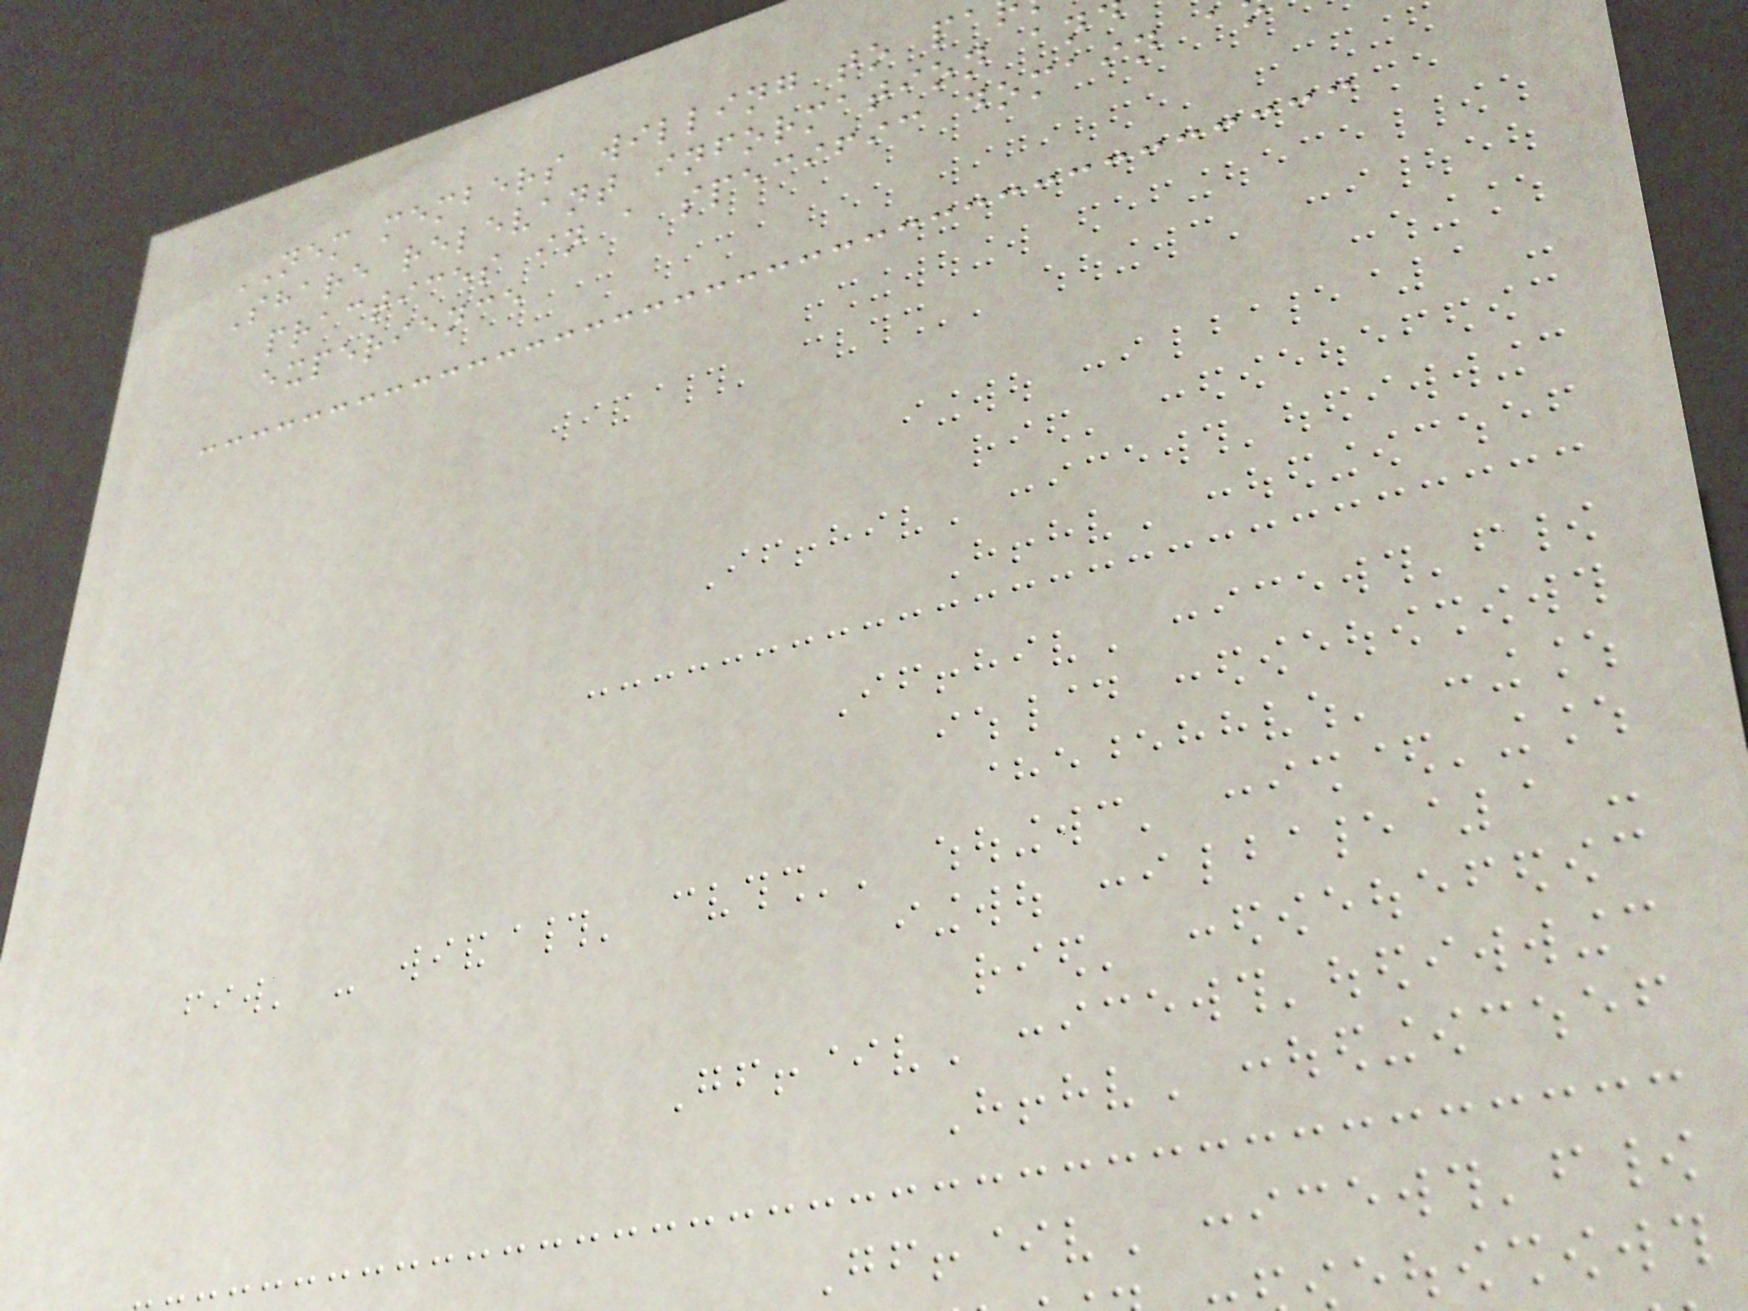NEM members willing to pa
Share relevant information an
practices in a specific domain a
experience
